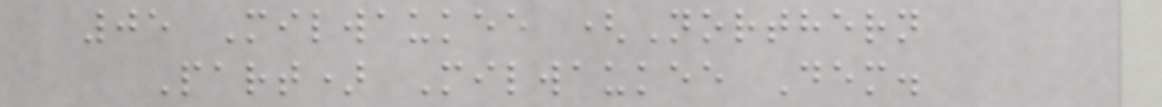05 Milwaukee (Northern
Part) Milwaukee Dem.
